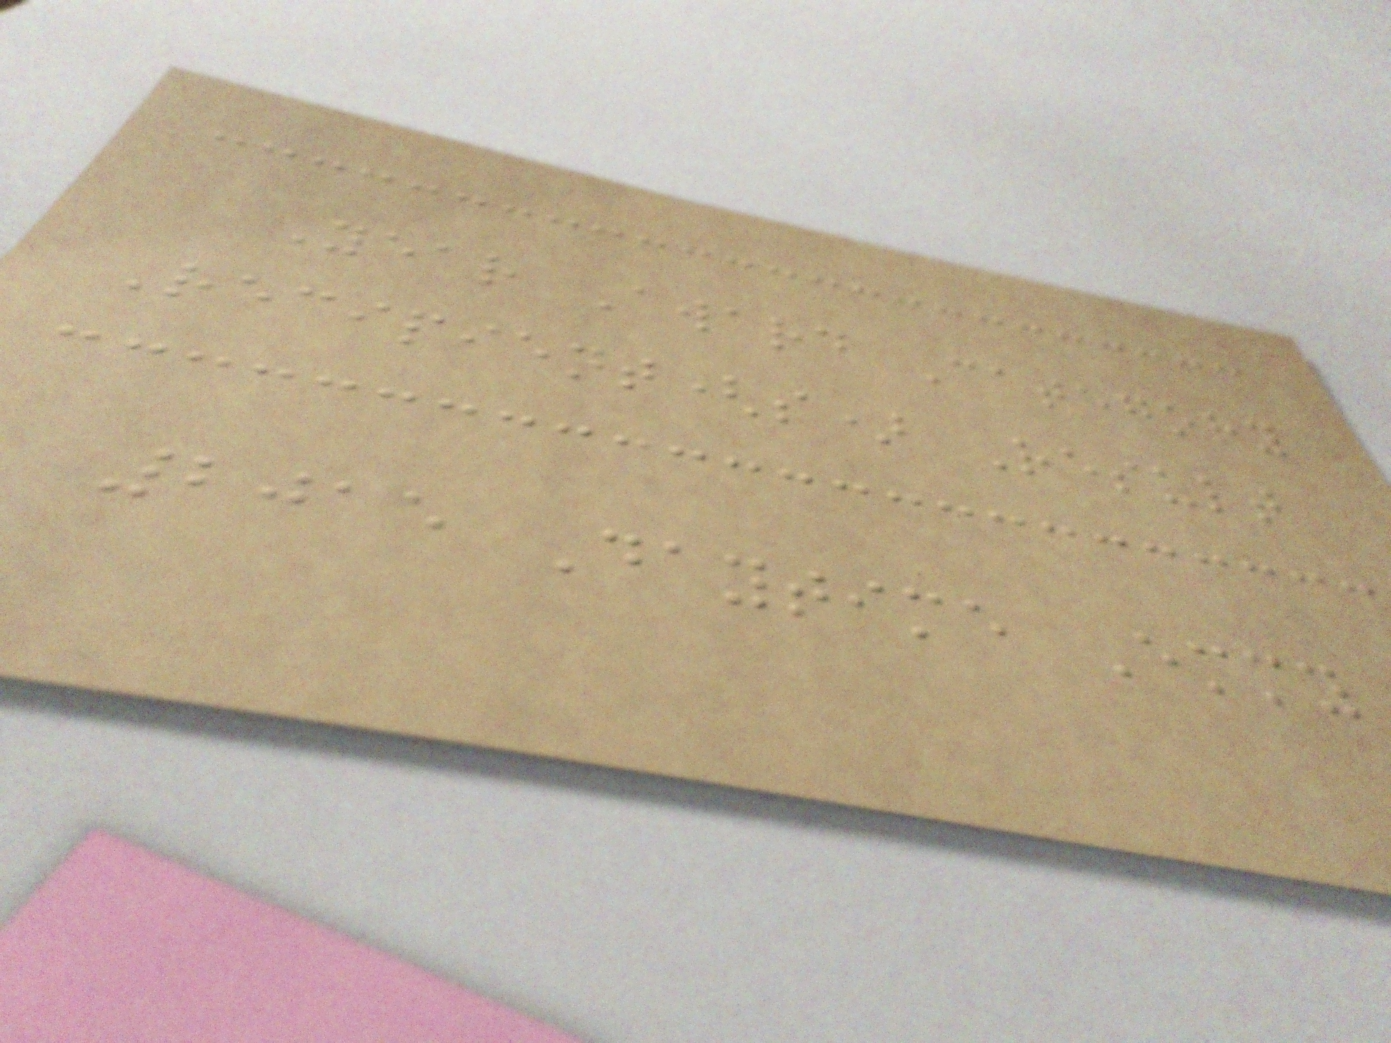Year Award Category
Recipient(s) Result
2015 Daytime Emmy
